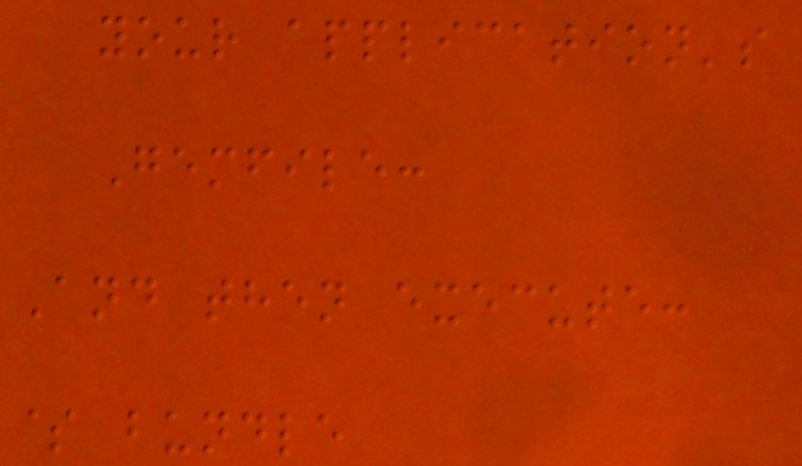your application's
Gemfile:
And then execute:
$ bundle
